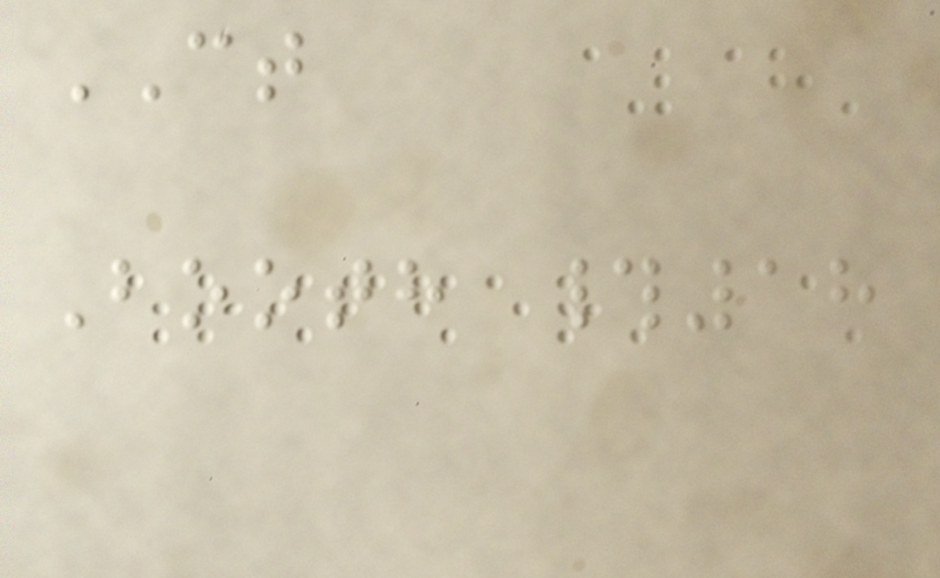CT
Booth #18
